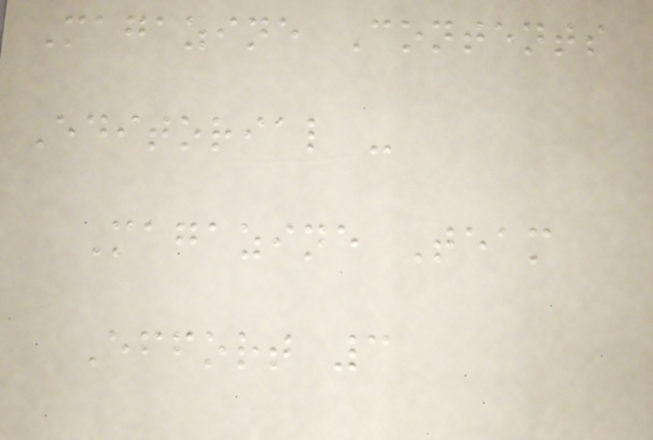Magazine Contents
Editorial -
Magazine Team
Effort 3
